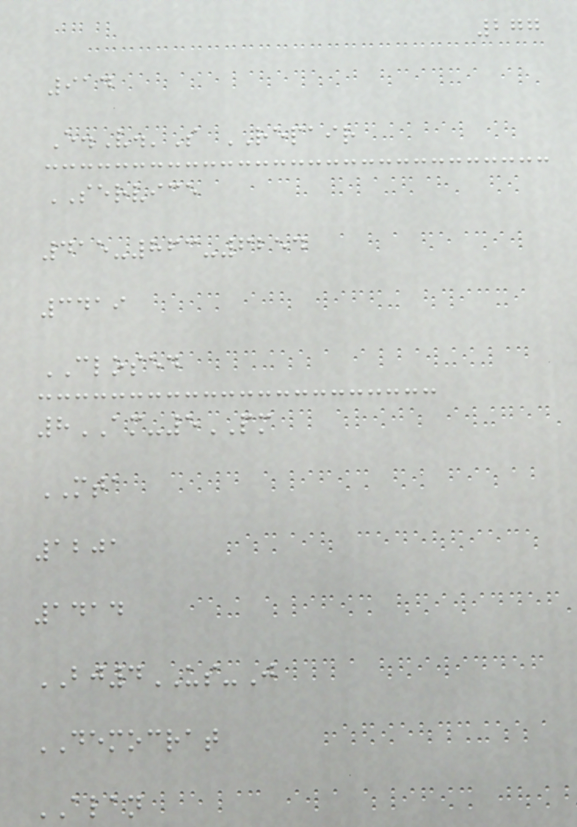277
914
E.V.'S REPAIR
SERVICE
415-863-6254
3419
CLOSED
8AM-5PM
MTA
1201
1414
BJ4US-J
DEMOCRAT
ALAN
